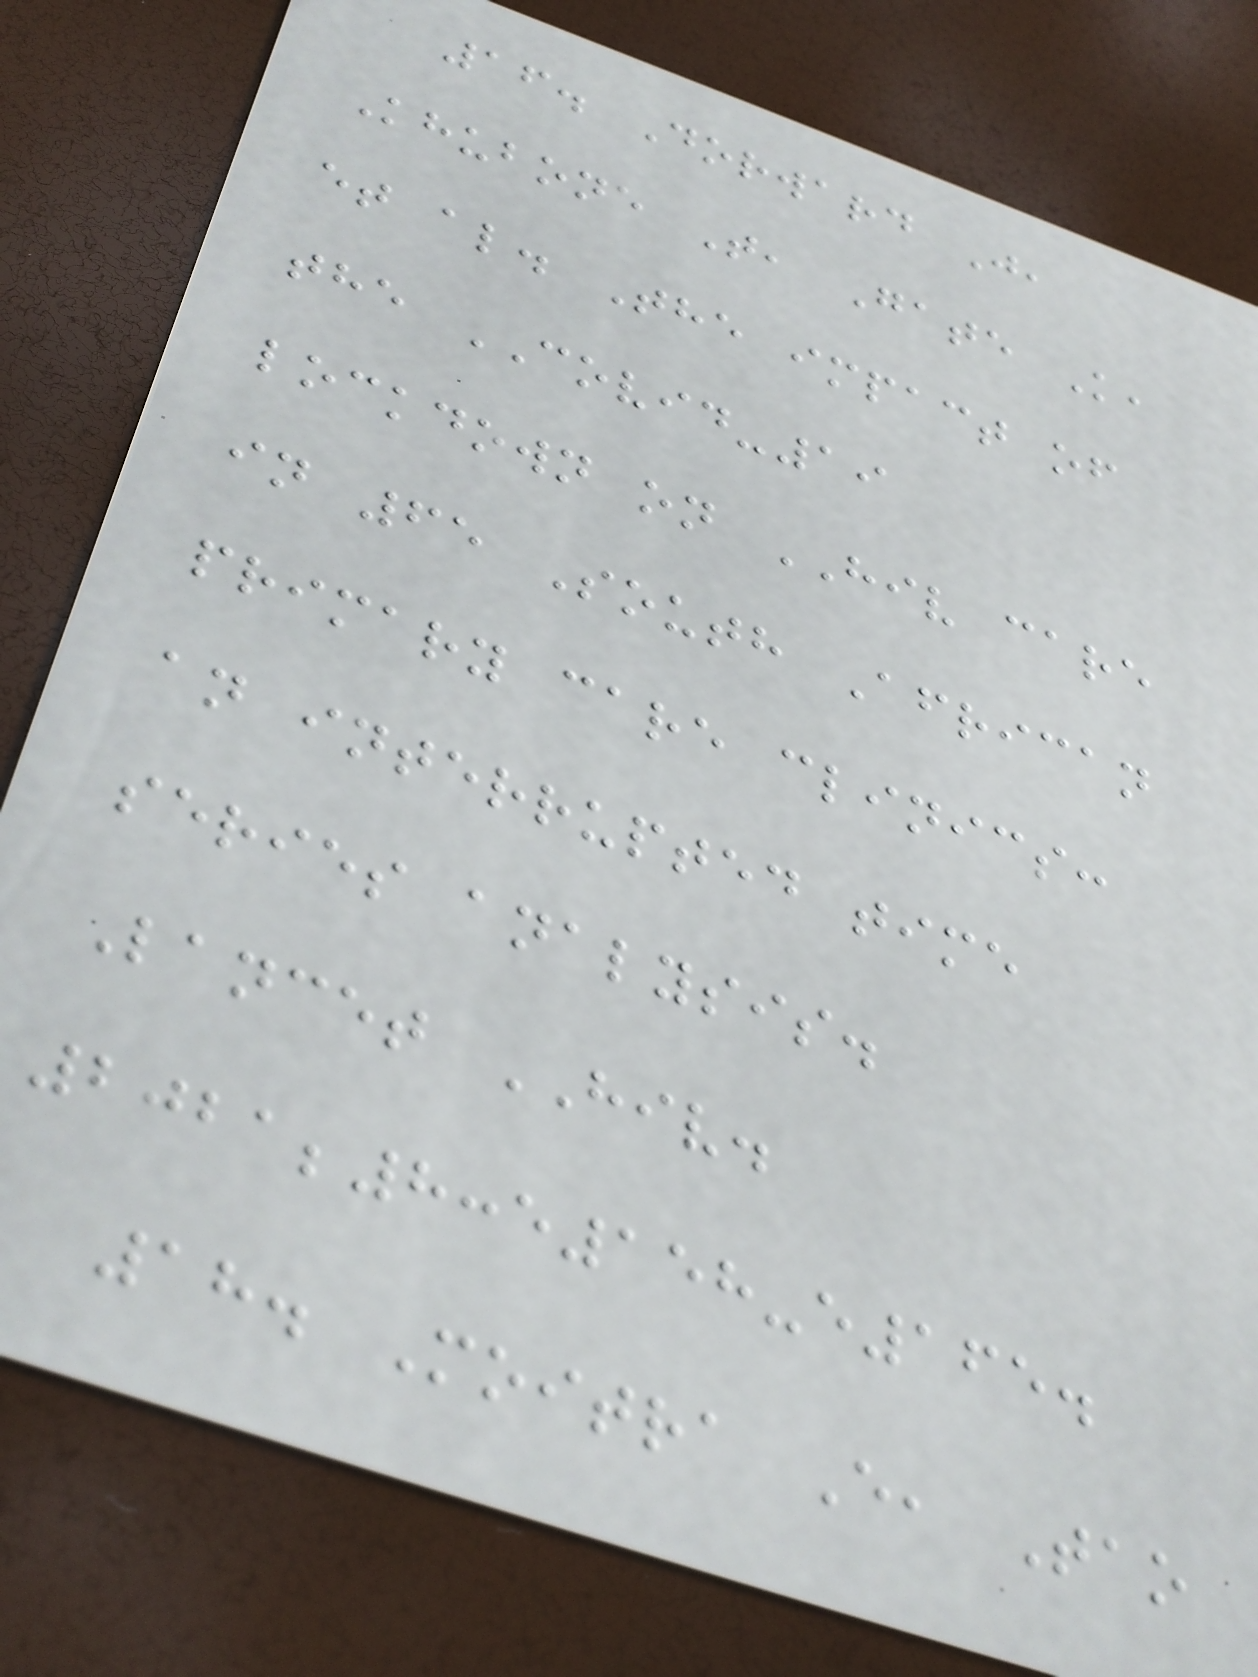16. Dorward J,
Khubone T, Gate K,
et al. The impact of
the COVID-19
lockdown on HIV care
in 65 South African
primary care clinics:
an interrupted time
series analysis.
Lancet HIV.
2021;8:e158-e165.
18. Moitra E, Tao
